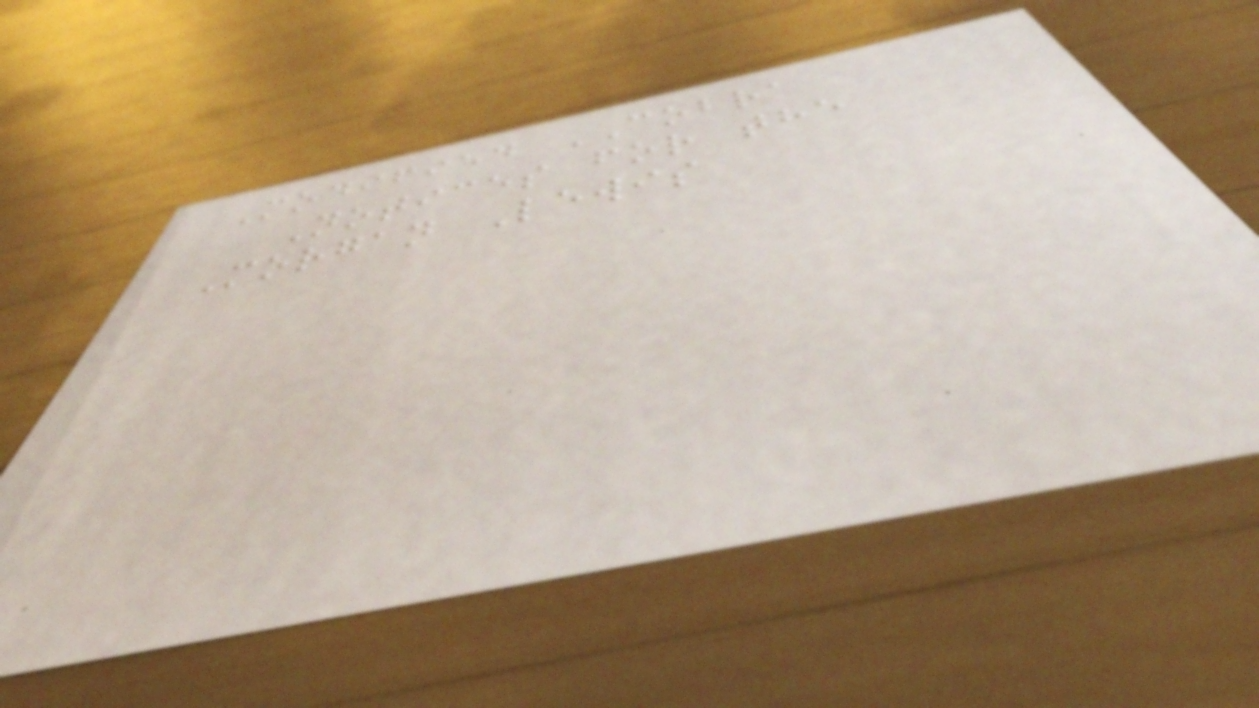Modified COBRA
Notices for the
Morgan Lewis
